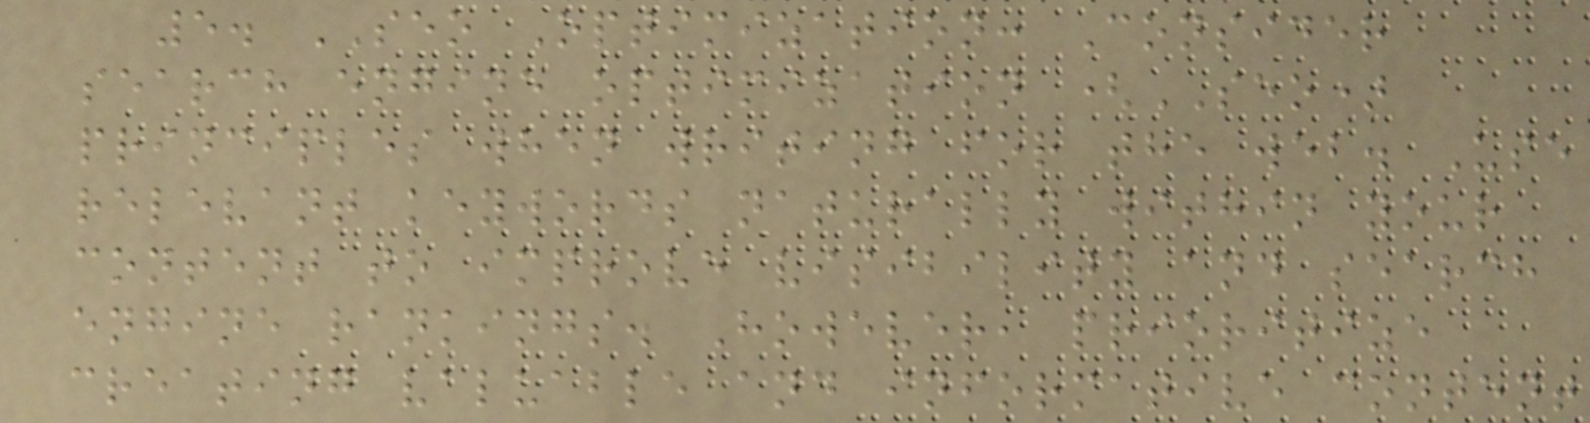5. SEO Optimization: Consider
search engine optimization (SEO)
principles when writing for the web. Use
relevant keywords naturally within your
content to improve visibility and search
engine rankings. However, prioritize
creating valuable and informative content
